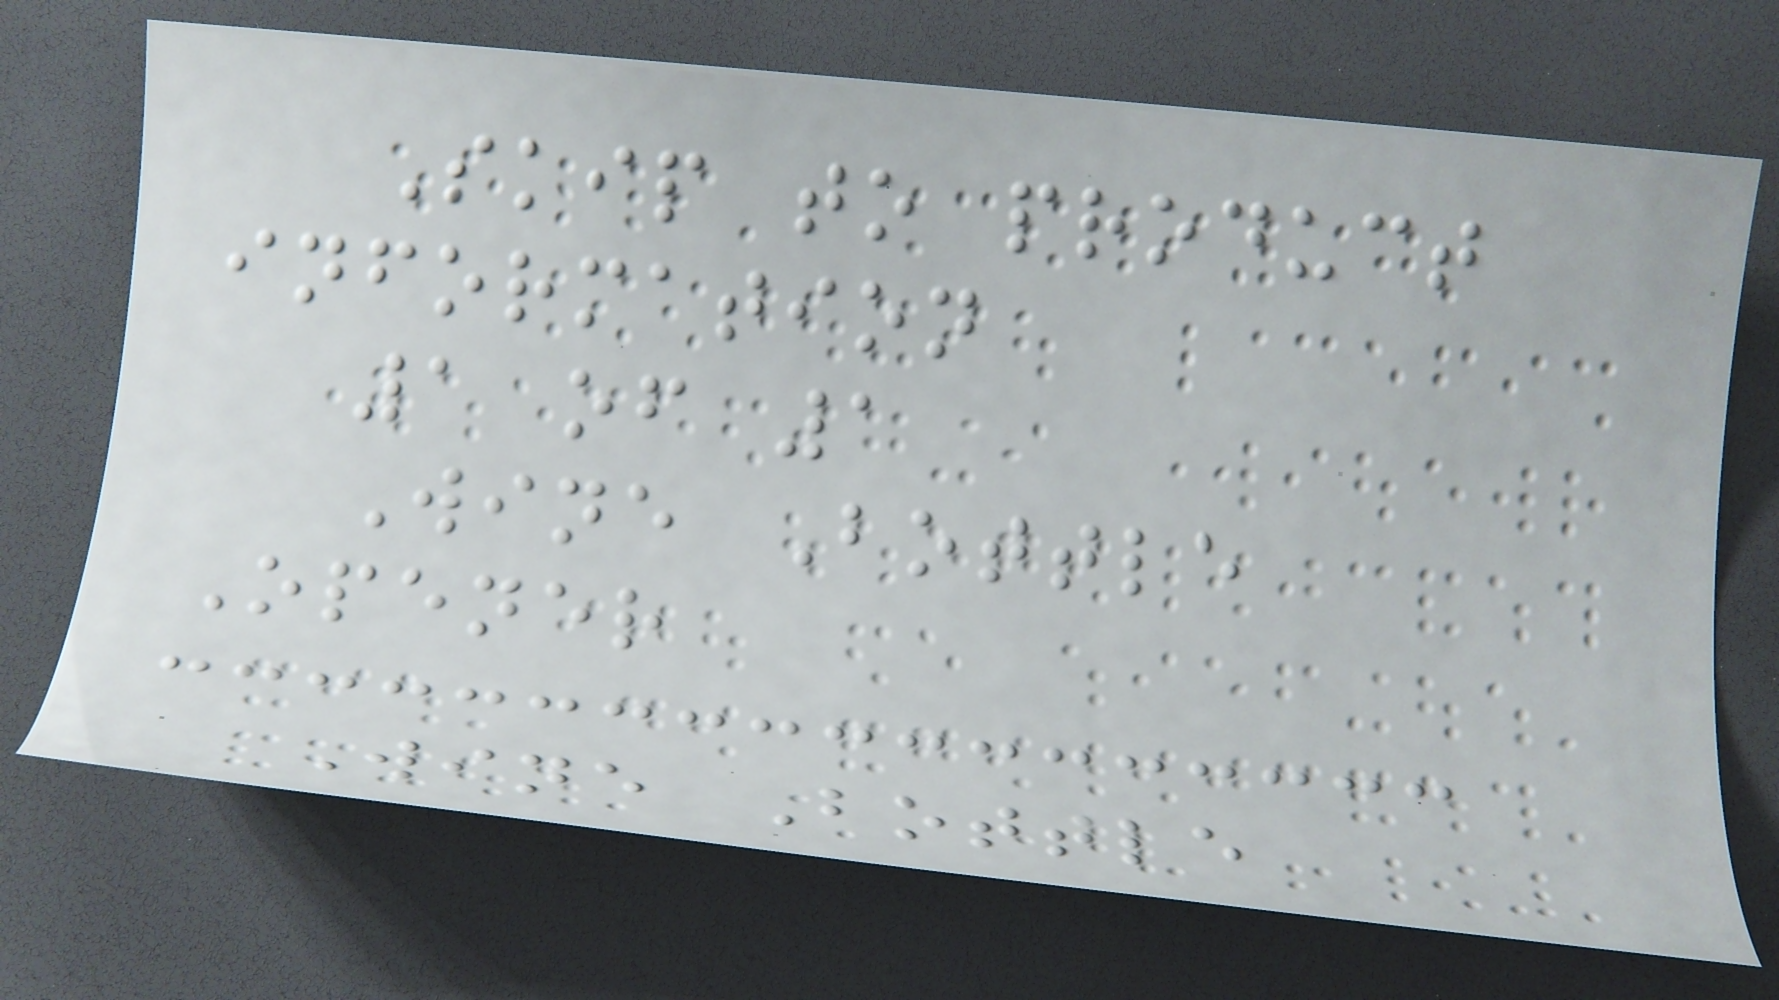Skip to product
information
1 of 1
Wine Bottle
Opener
Wine Bottle
